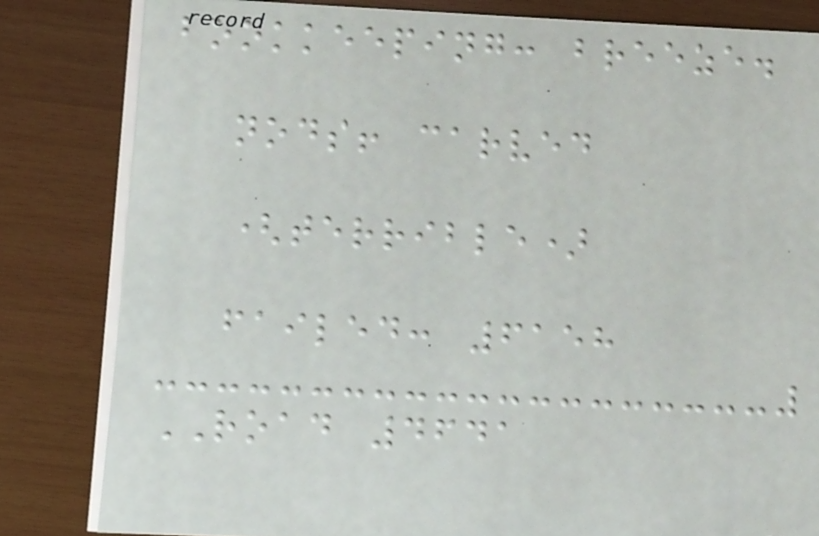bookkeeping: breeze.
nods! carved
(terrible)
failed: 6158
ROAD 4641
